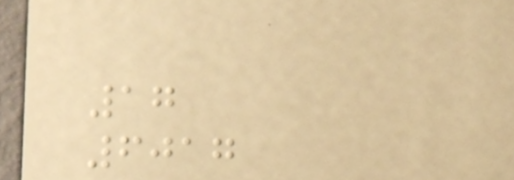17
6017
